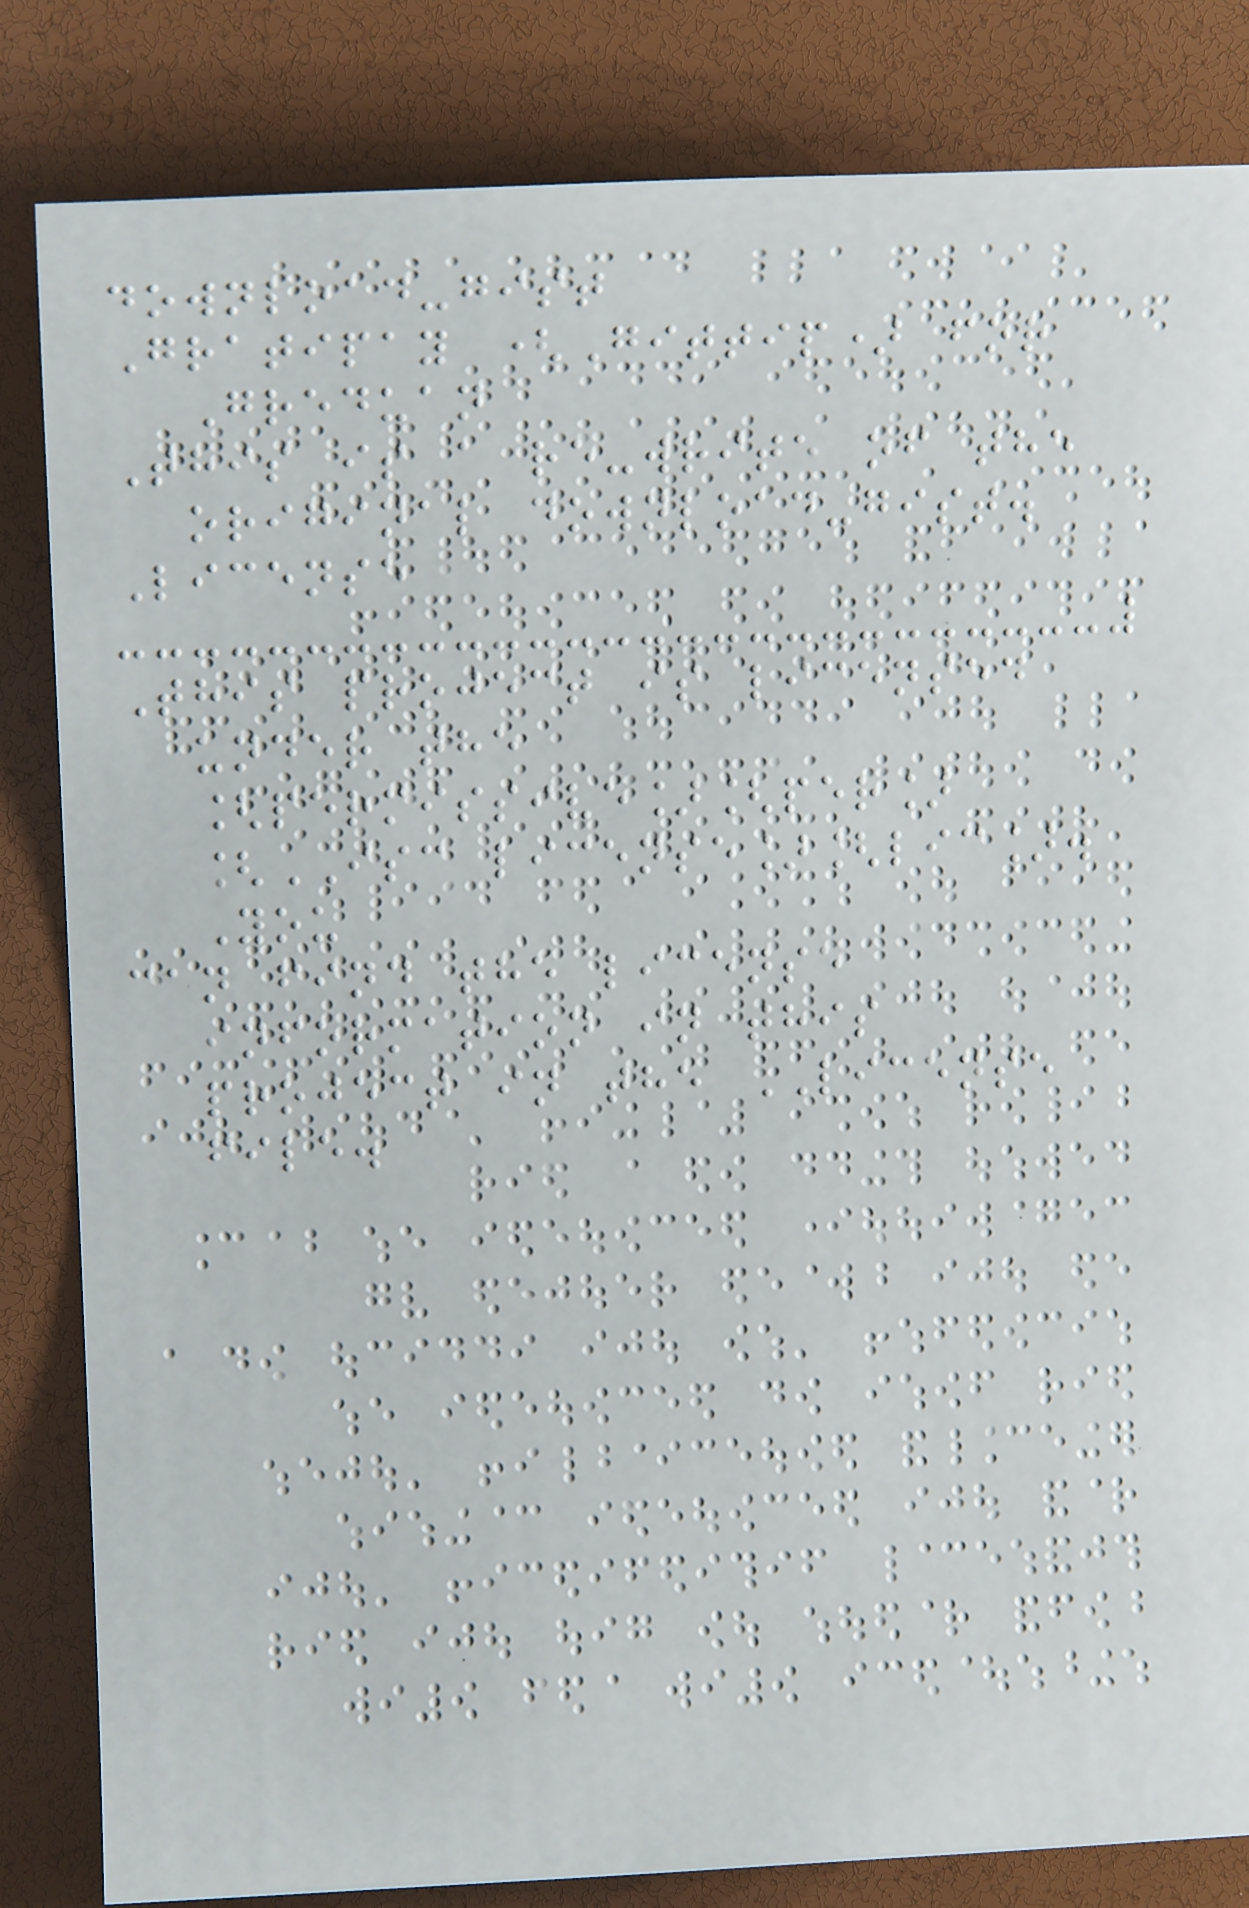download-gist
Gratipay (Gittip) for
Greduan
This is a re-write of the
original download-gist.
License
This project is licensed
under the
[permissive][per]
[ISC license][lic].
You
can find the license
information in this
project in the LICENSE
file.
